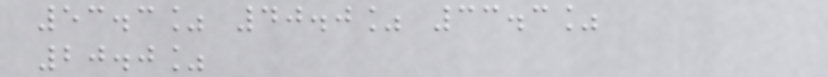53.3% 40.0% 33.3%
20.0%
